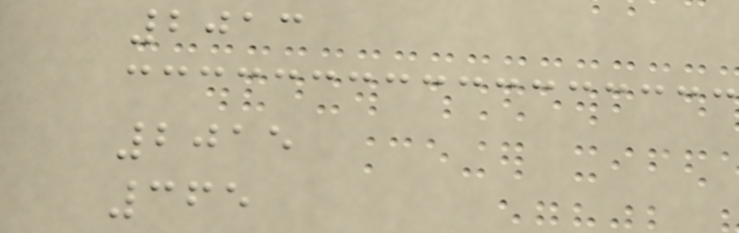2013
2015
365
